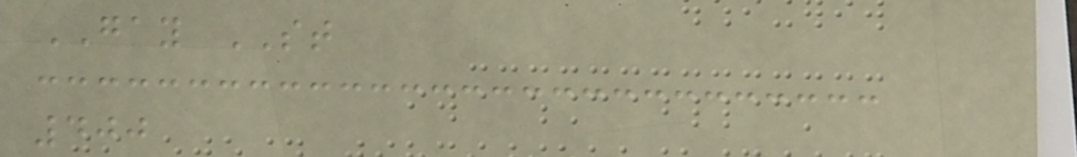GAY ST
400
